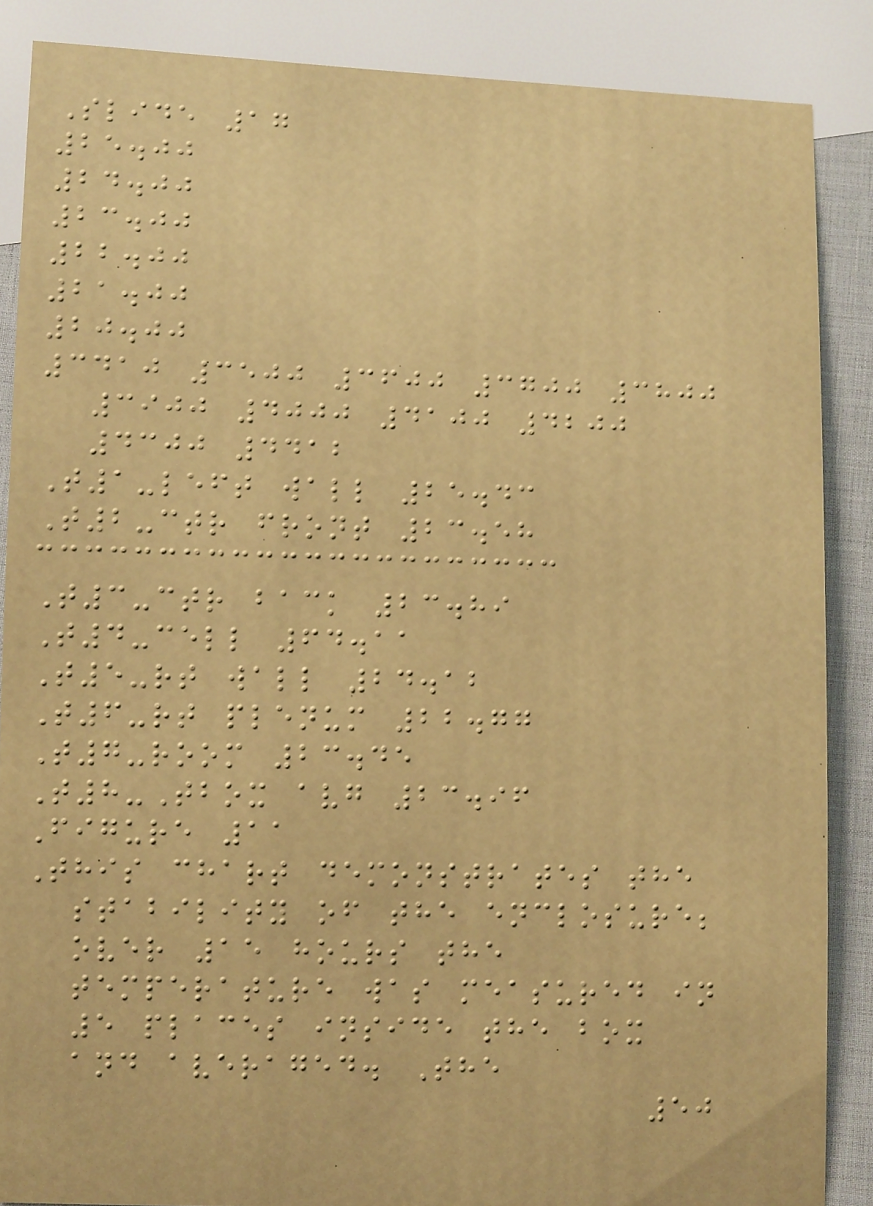Slide 17
25.00
24.00
23.00
22.00
21.00
20.00
3410 3500 3600 3700 3800
3900 4000 4100 4200
4300 4412
T1-left wall 25.43
T2-ctr front 23.58
T3-ctr back 23.89
T4-cell 64.11
T5-rt wall 24.12
T6-rt plenum 22.77
T7-room 23.45
T8-Tbox avg 23.96
Figure 11
This chart demonstrates the
stability of the enclosure;
over 15 hours the
temperature was measured in
5 places inside the box
and averaged. The
50
